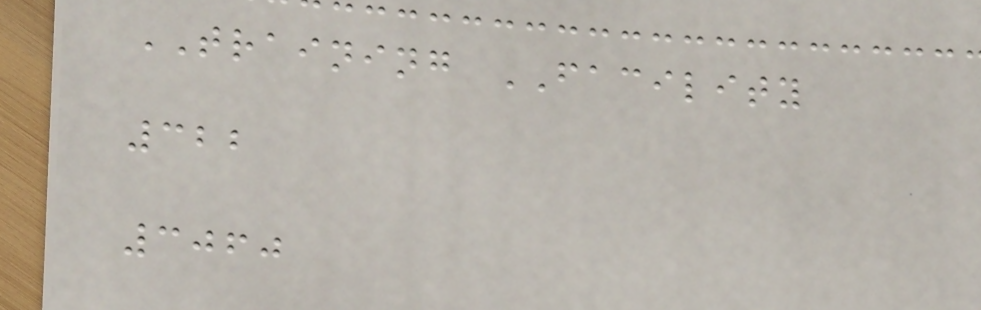TRAINING FACILITY
322
3060
